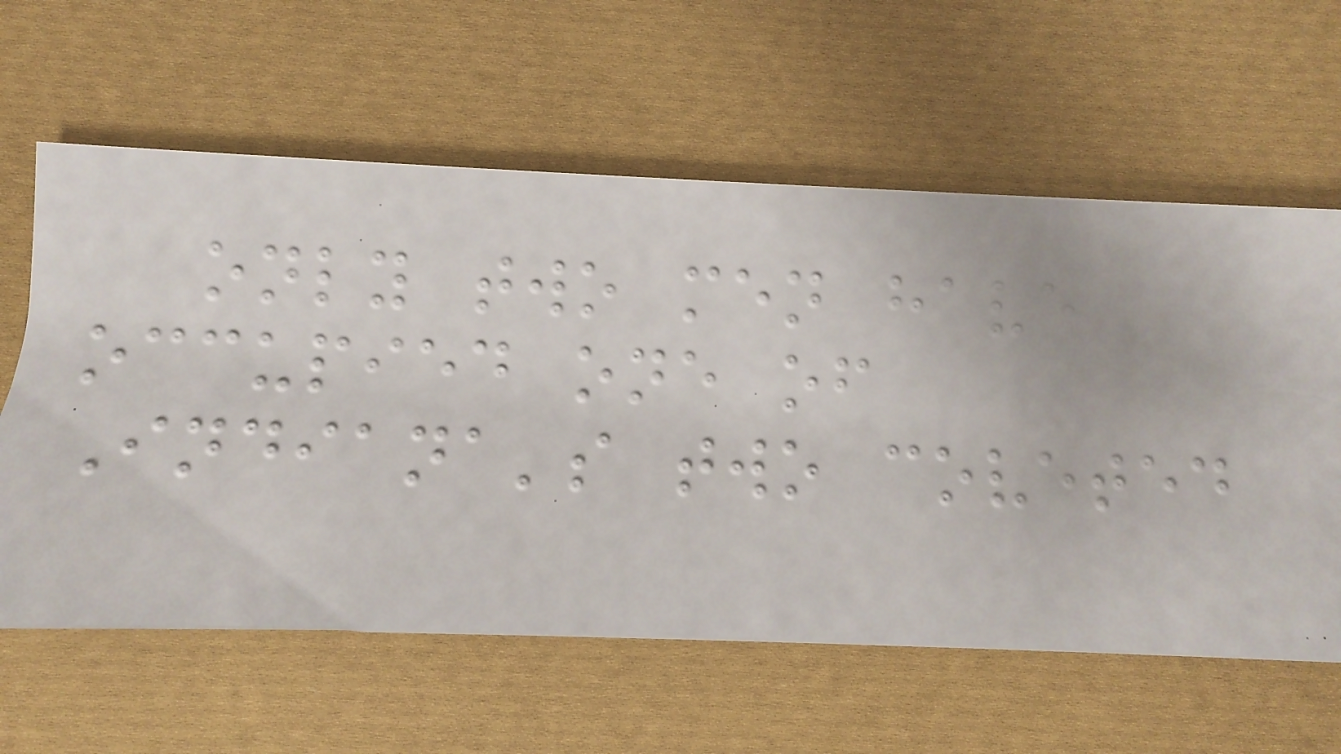only two men have
occupied one of
Indiana's two coveted
